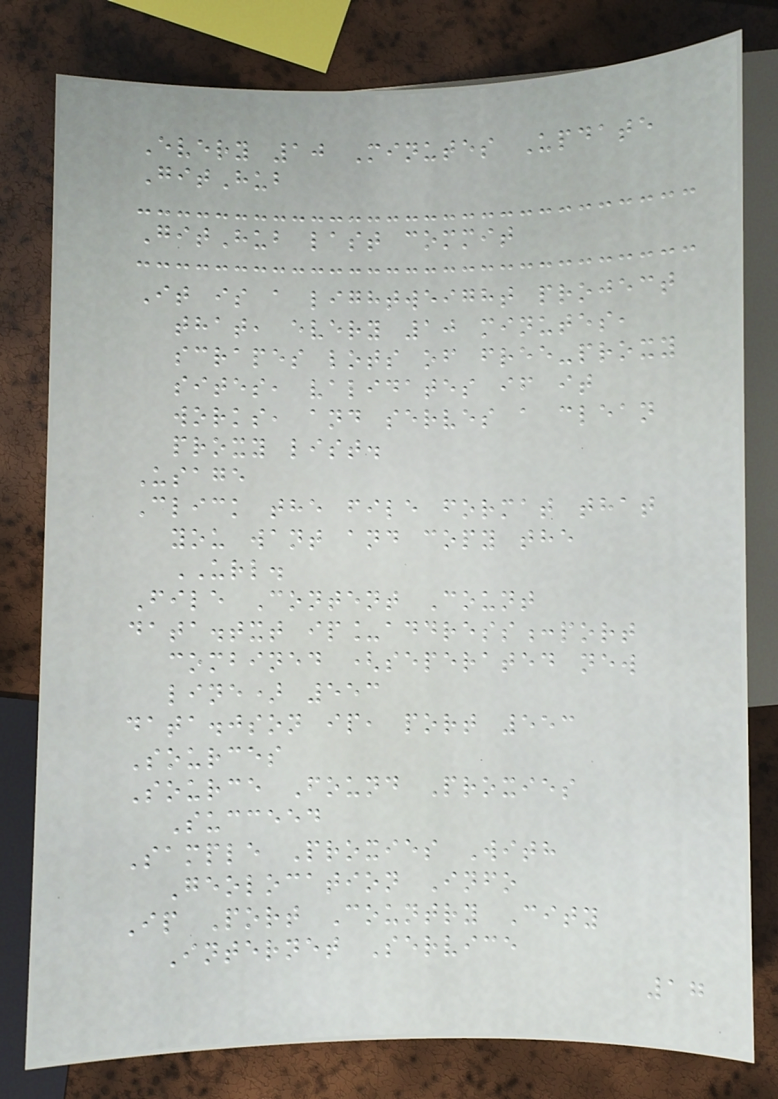Every 10 Minutes Update
GitHub
GitHub last commit
It is a lightweight project
that, every 10 minutes,
scrapes lots of free-proxy
sites, validates if it
works, and serves a clean
proxy list.
Usage
Click the file format that
you want and copy the
URL.
File Content Count
data.txt ip_address:port
combined (seperated new
line) 553
data.json ip, port 553
Sources
Source Found Proxies
Succeed
Sample Proxies With
Geolocation Info
Ip Port Country City
Internet Service
17
